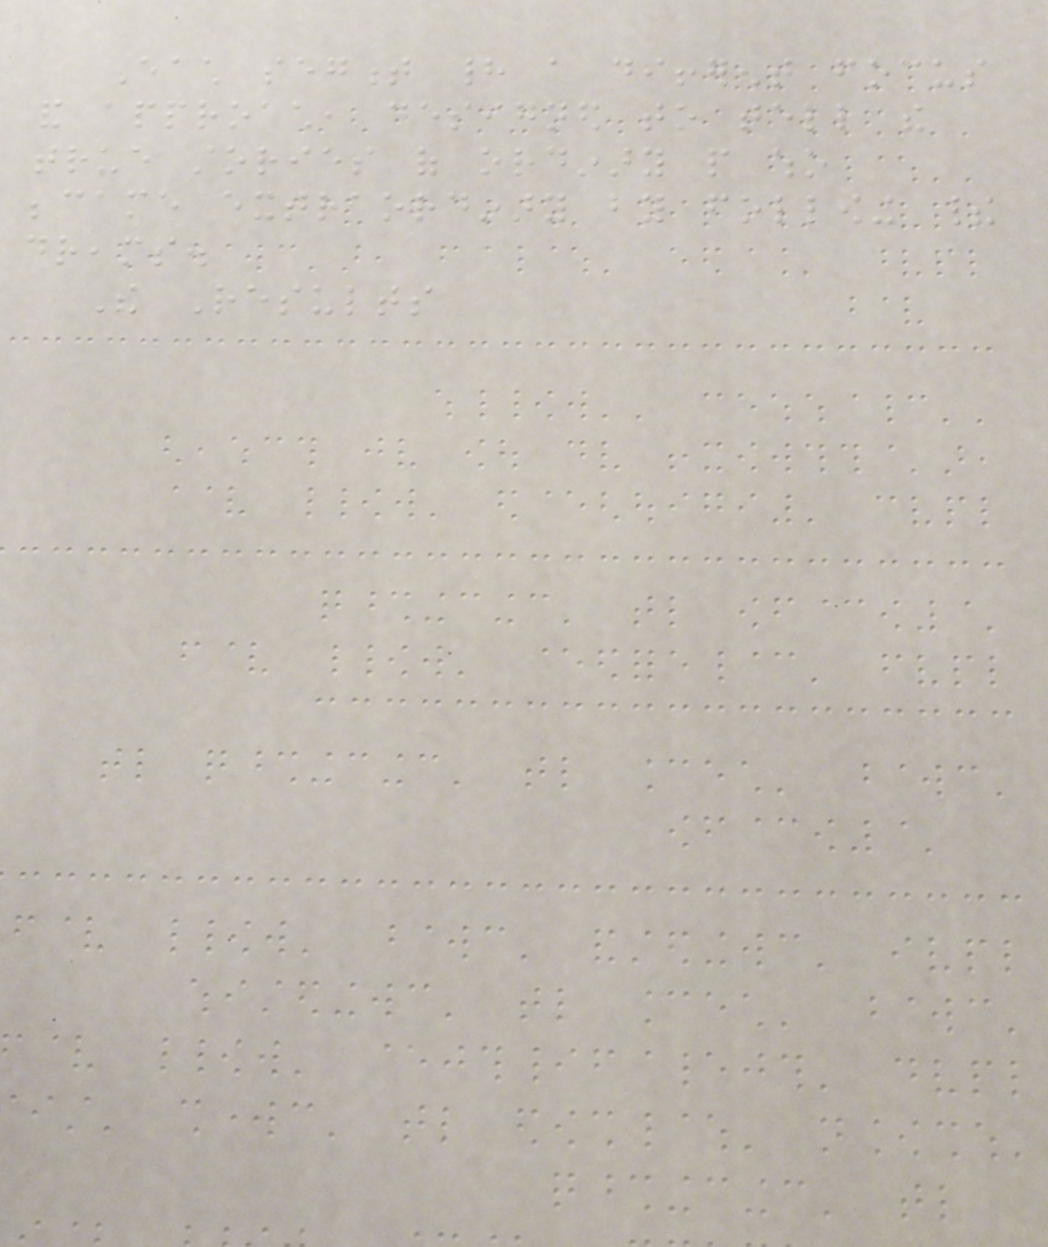Each segment had a different focus
and approach, designed to tell the
true stories of ordinary people who
became extraordinary by following their
dreams.
The Results
